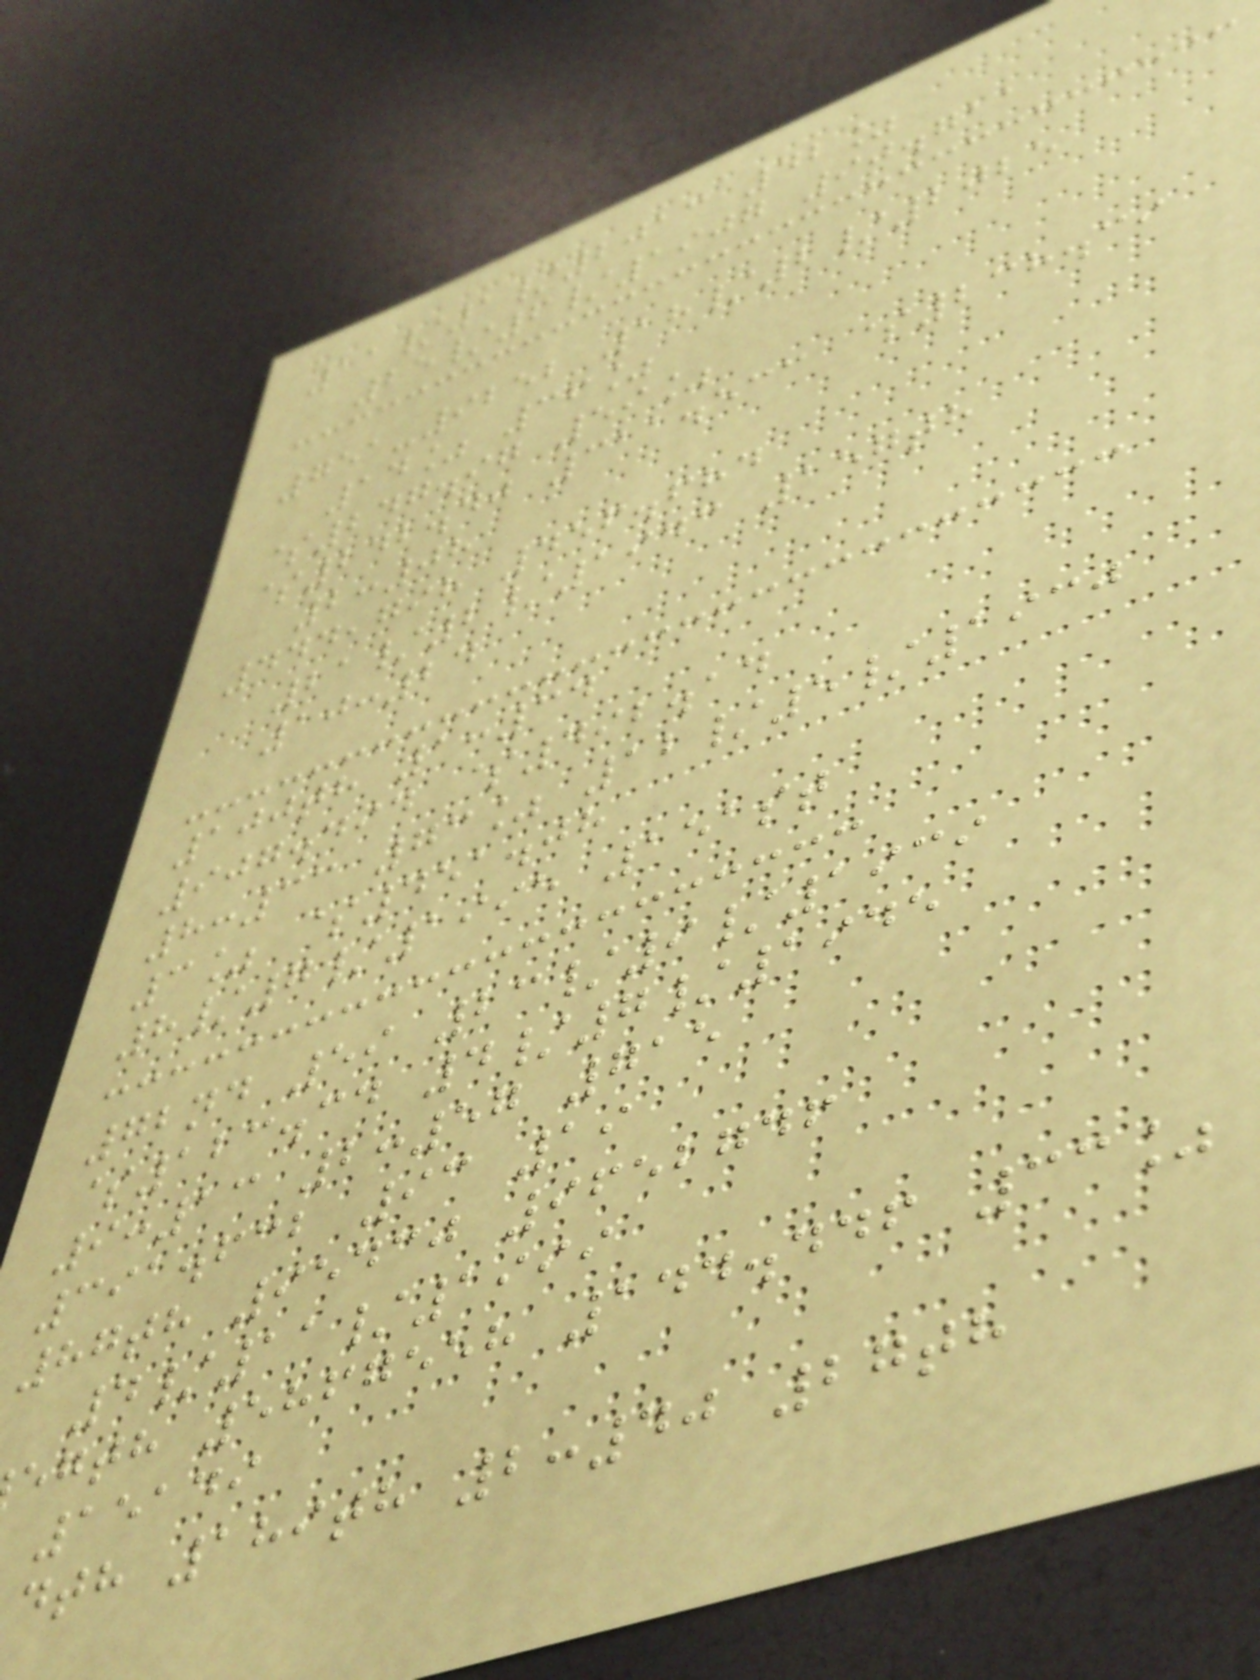11/1/2013 42%
25/6/1907 90.711
751-9252 18/2/2025
14% 36%
$247.97 59%
$242.40 311.533 $238.39
2:08
444,798 456.684
21/2/1943 157th
10:24
100th 1:34
907.494 $492.14
8:33 73% 12/5/1930
3% $451.08
8/7/1995 151st
72nd 59 23/9/1939
$123.34 4/7/1945
9:13 2:57 715
391.632 93 19
87th 95430 9652746
4/11/1999
egth 5867558 144.446 33%
15149
dth 189th 2:40 27th
